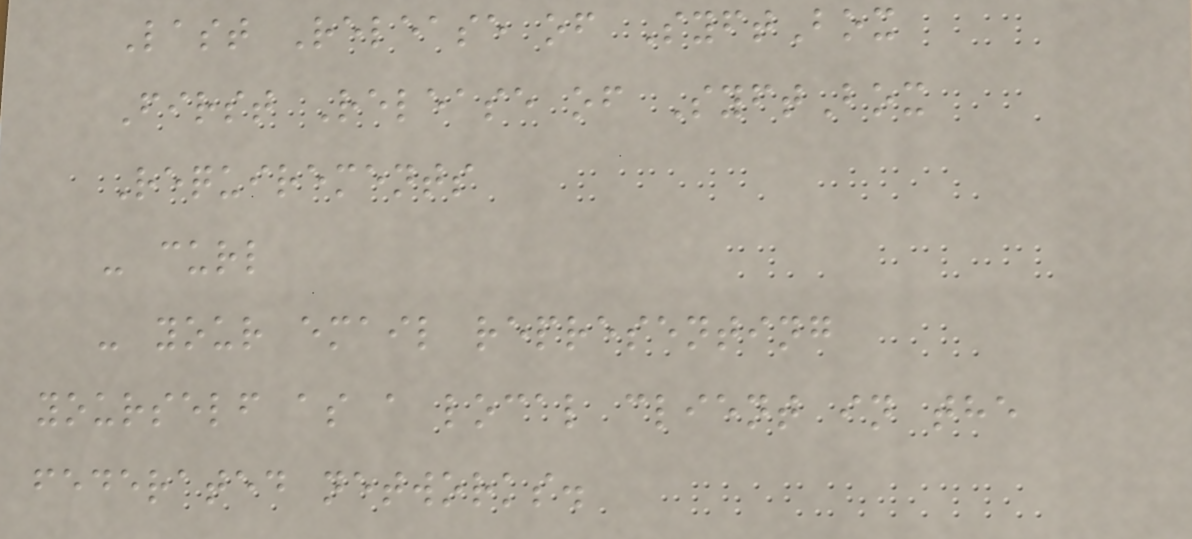Last Release of SyftBox
First Release of SyftBox
Requirements
- curl
- your email representing
yourself as a local client in the
federated networks.
